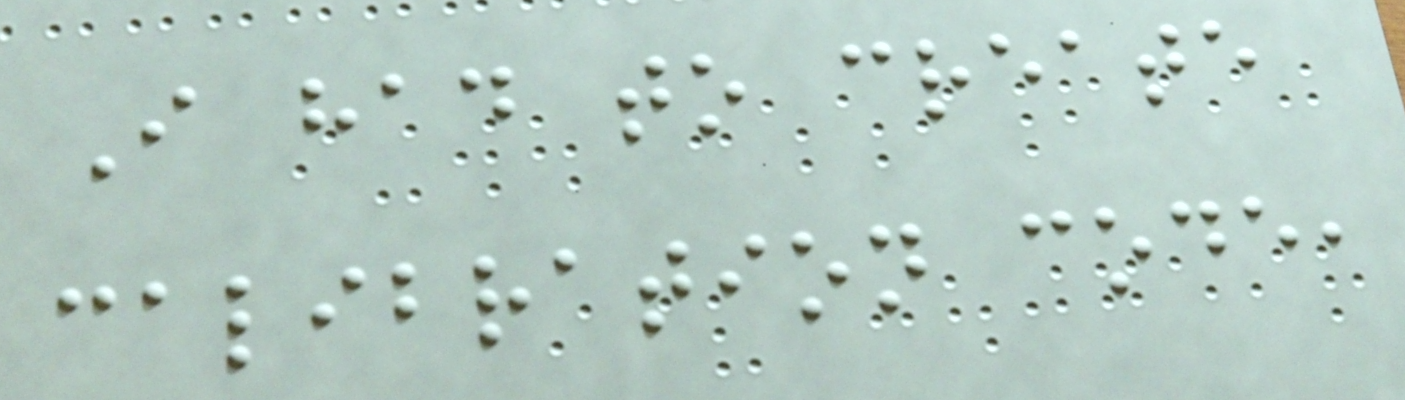I had to create
calibration code,
